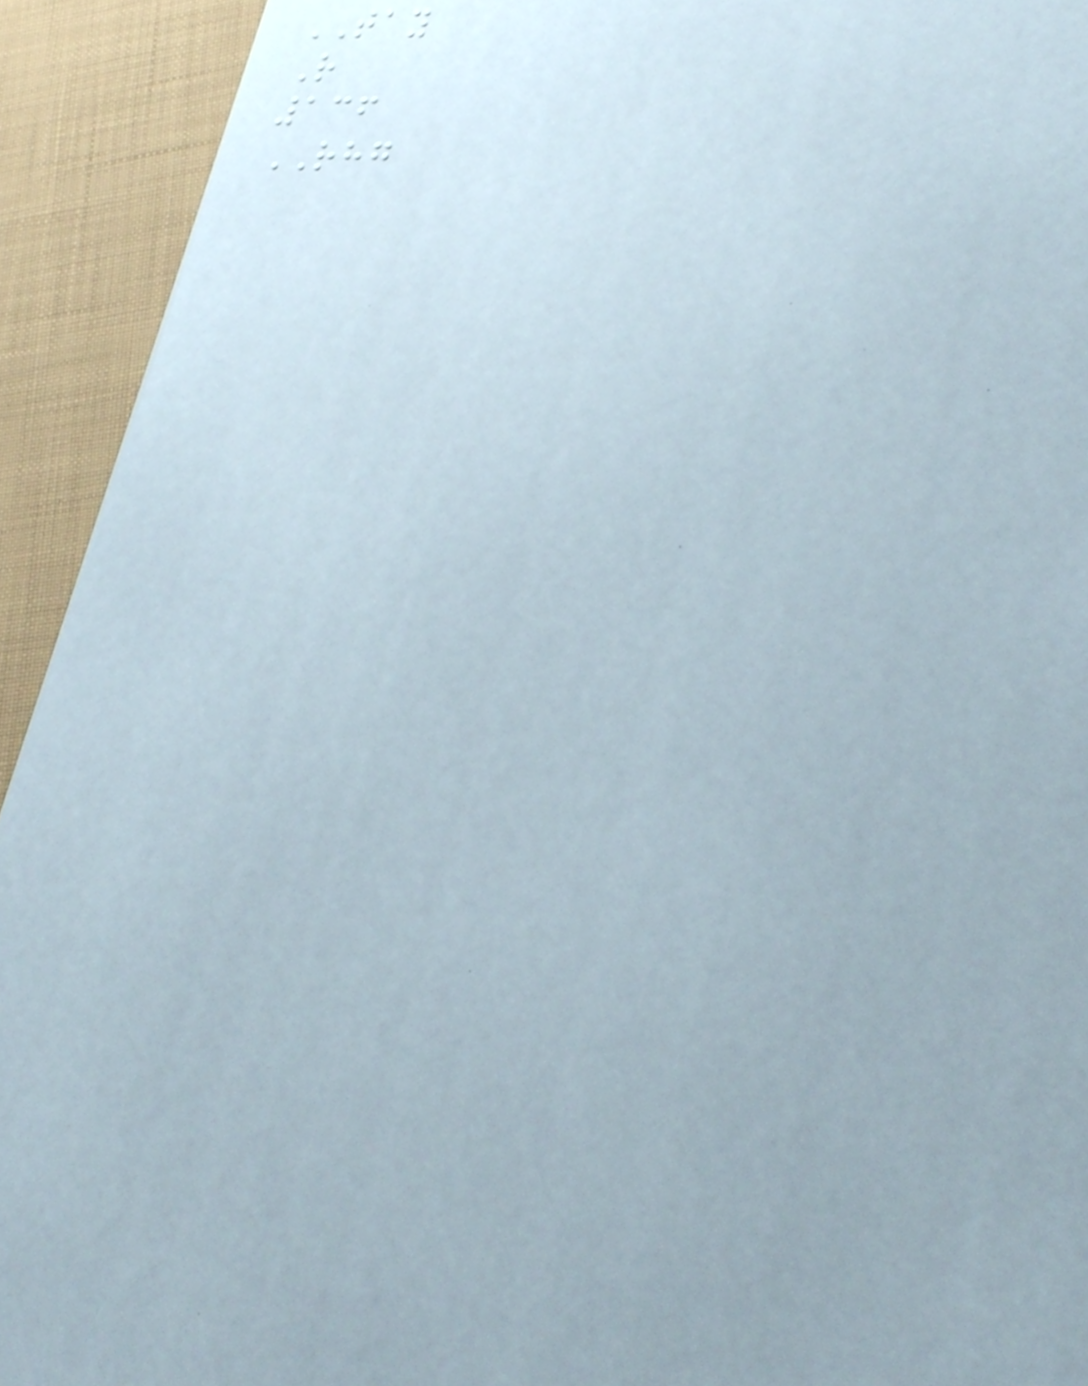TAY
R
136
RHG
